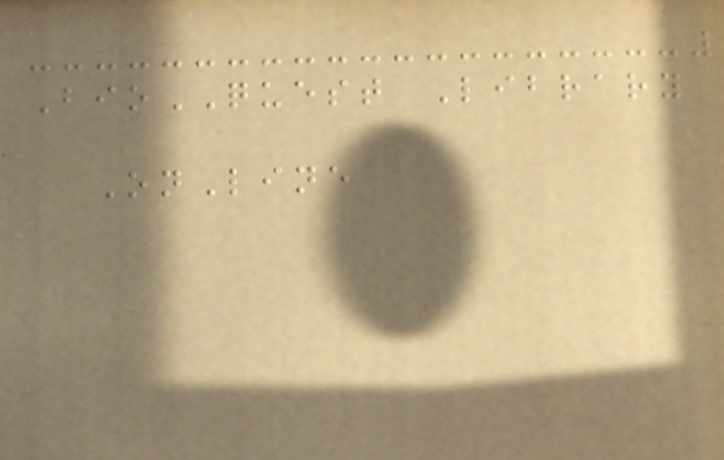BioQUEST Library
OnLine
